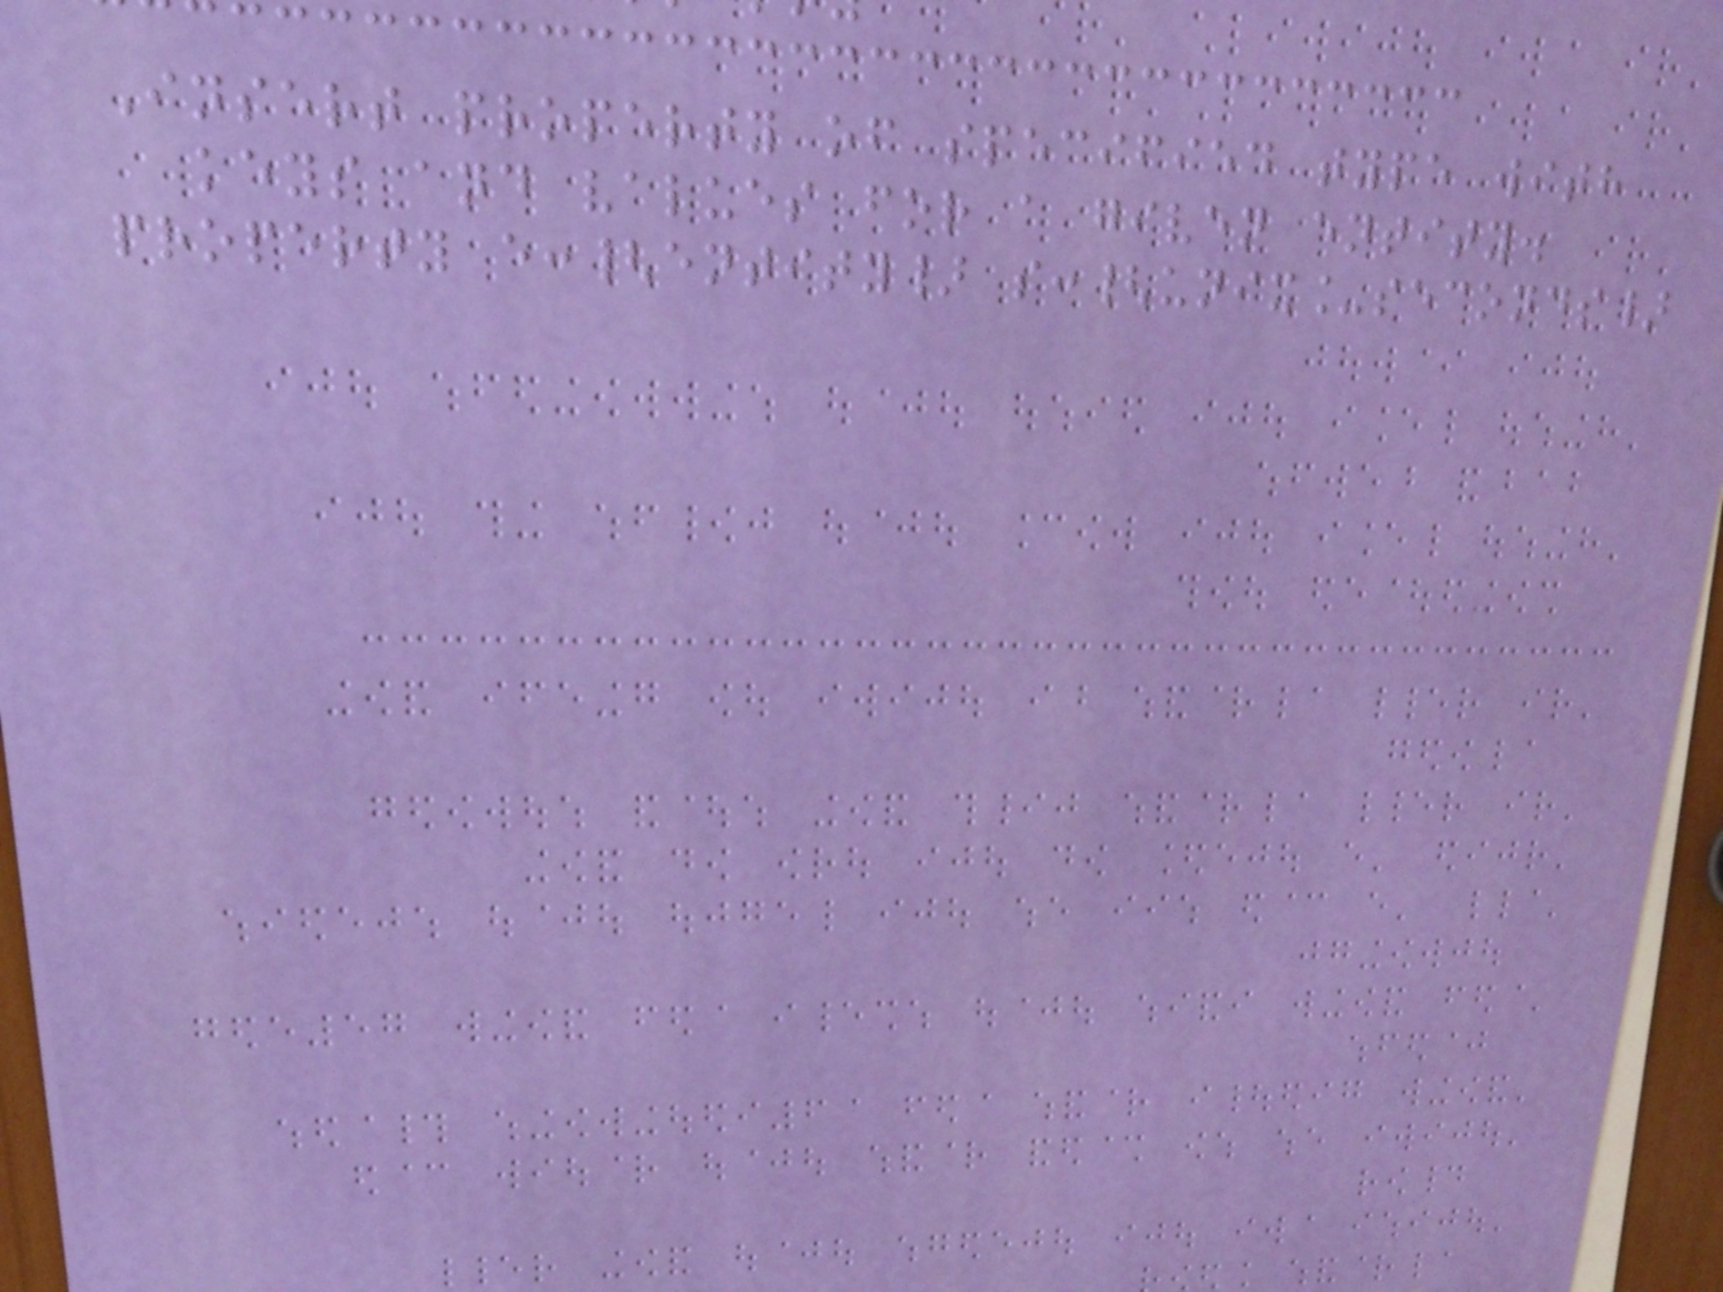Insert property of specified type with
keys and values for a given entity.
property e:{entity} s:{unix_seconds}
